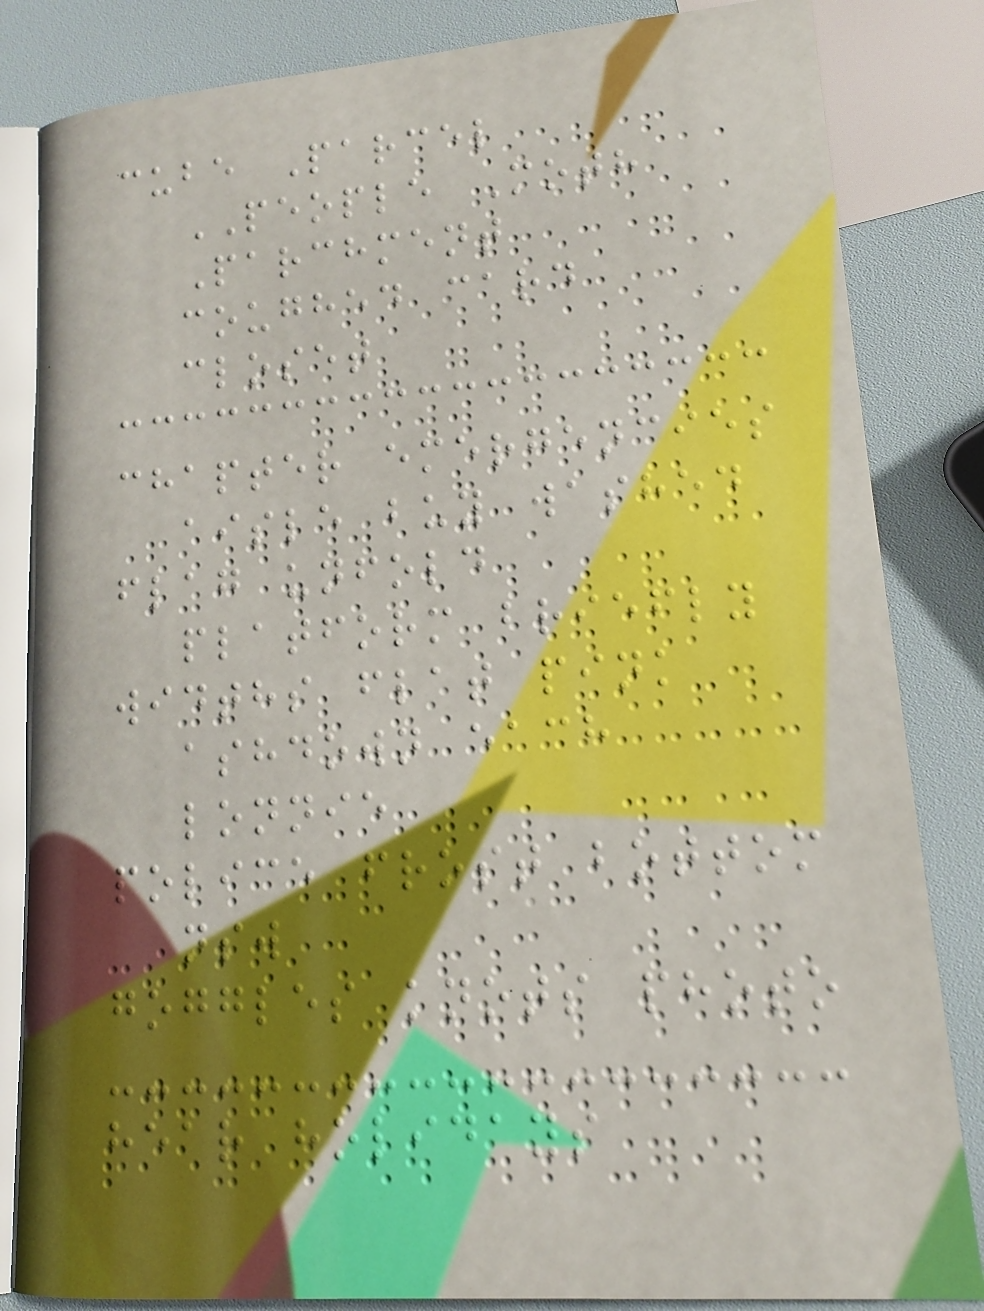cube Parcel
PEOPLE Moth
Parchment
coughed card
closet
chapter emergencies
aisle buy washed
flag unfold
platform briefly
widths flat pink
ashdown each
lonnie
police frost bottom
nsw
goggles knots photo
hear holidays
